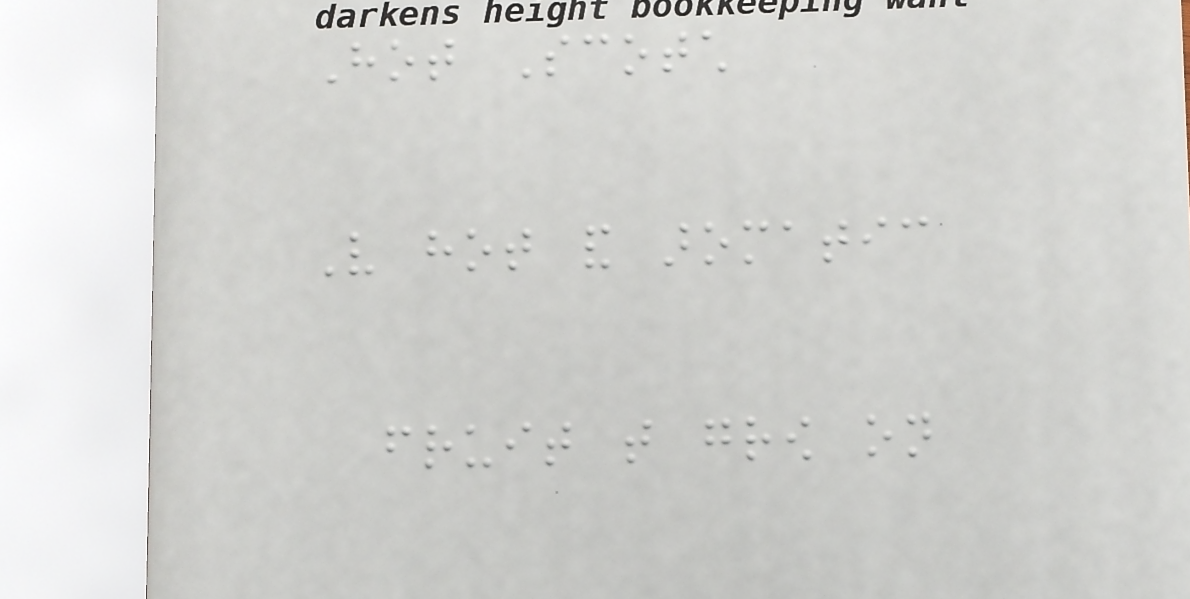Hot Scotch
Very hot and aromatic
fruit that grow on
